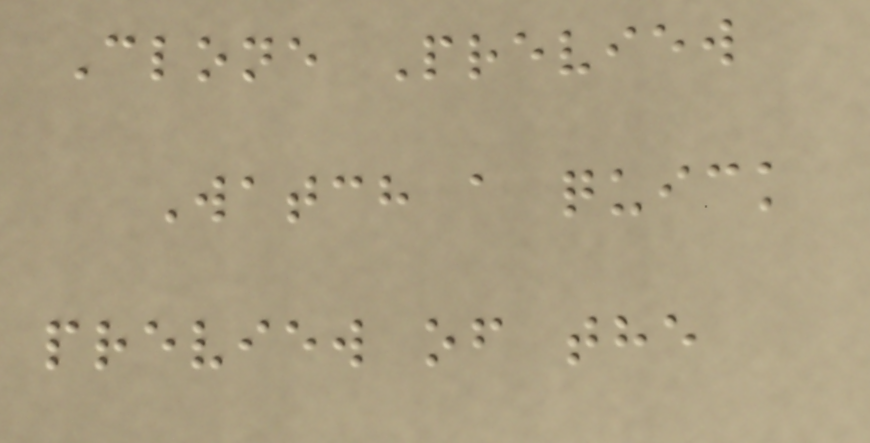Clone Preview
Watch a quick
preview of the
